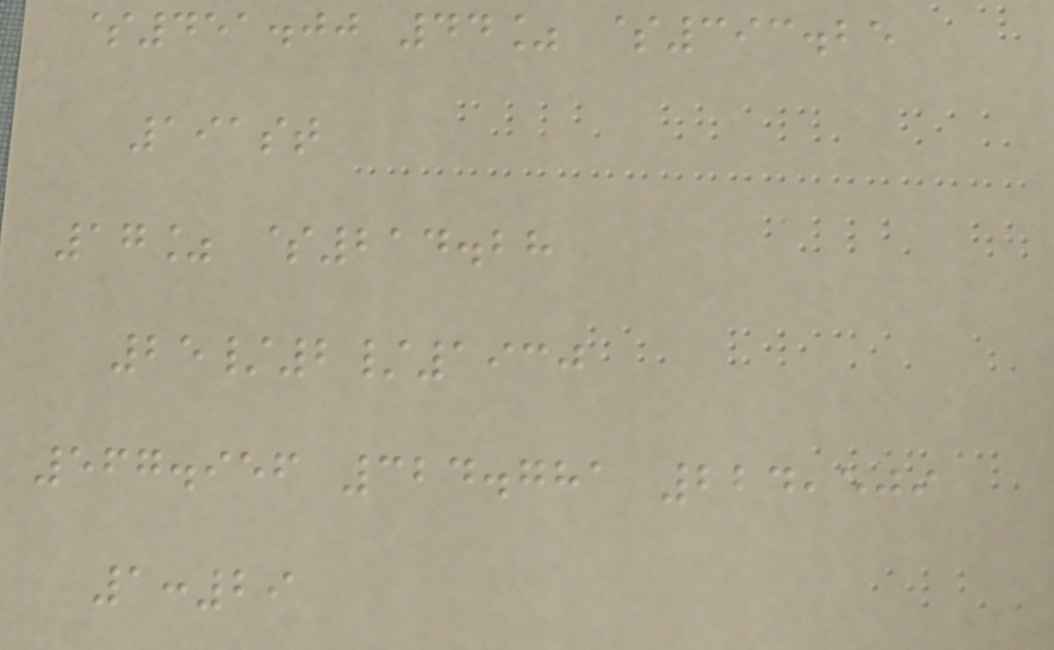$451.00 44% $393.25
191st
17% $214.28
25/2/1930
567.956 324.781 224,509
1:29
